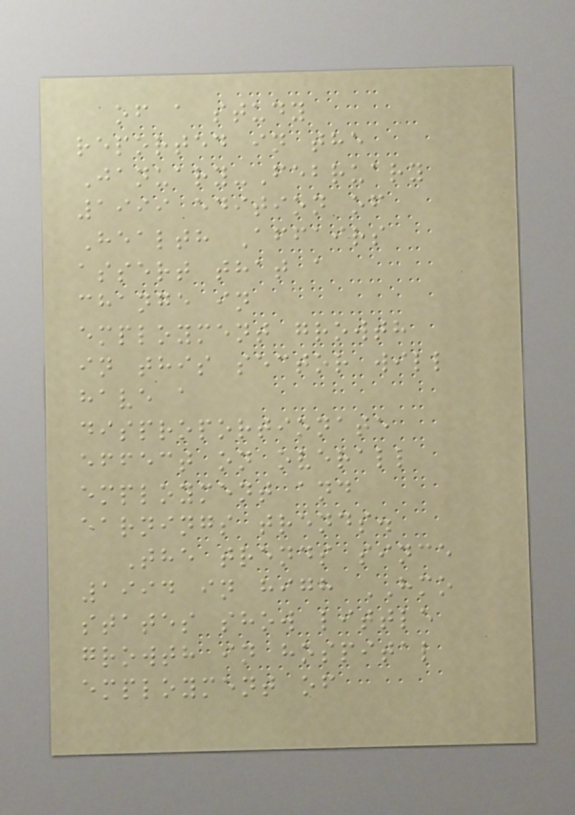of a study
reported in the
January-February
1999 edition of
Health Affairs
assert that a
change in
employment growth
in this sector will
have a
disproportionate
effect on overall
employment and
earnings trends.
The trends since
1994 in high HMO
states show little
growth in hospital
employment of
